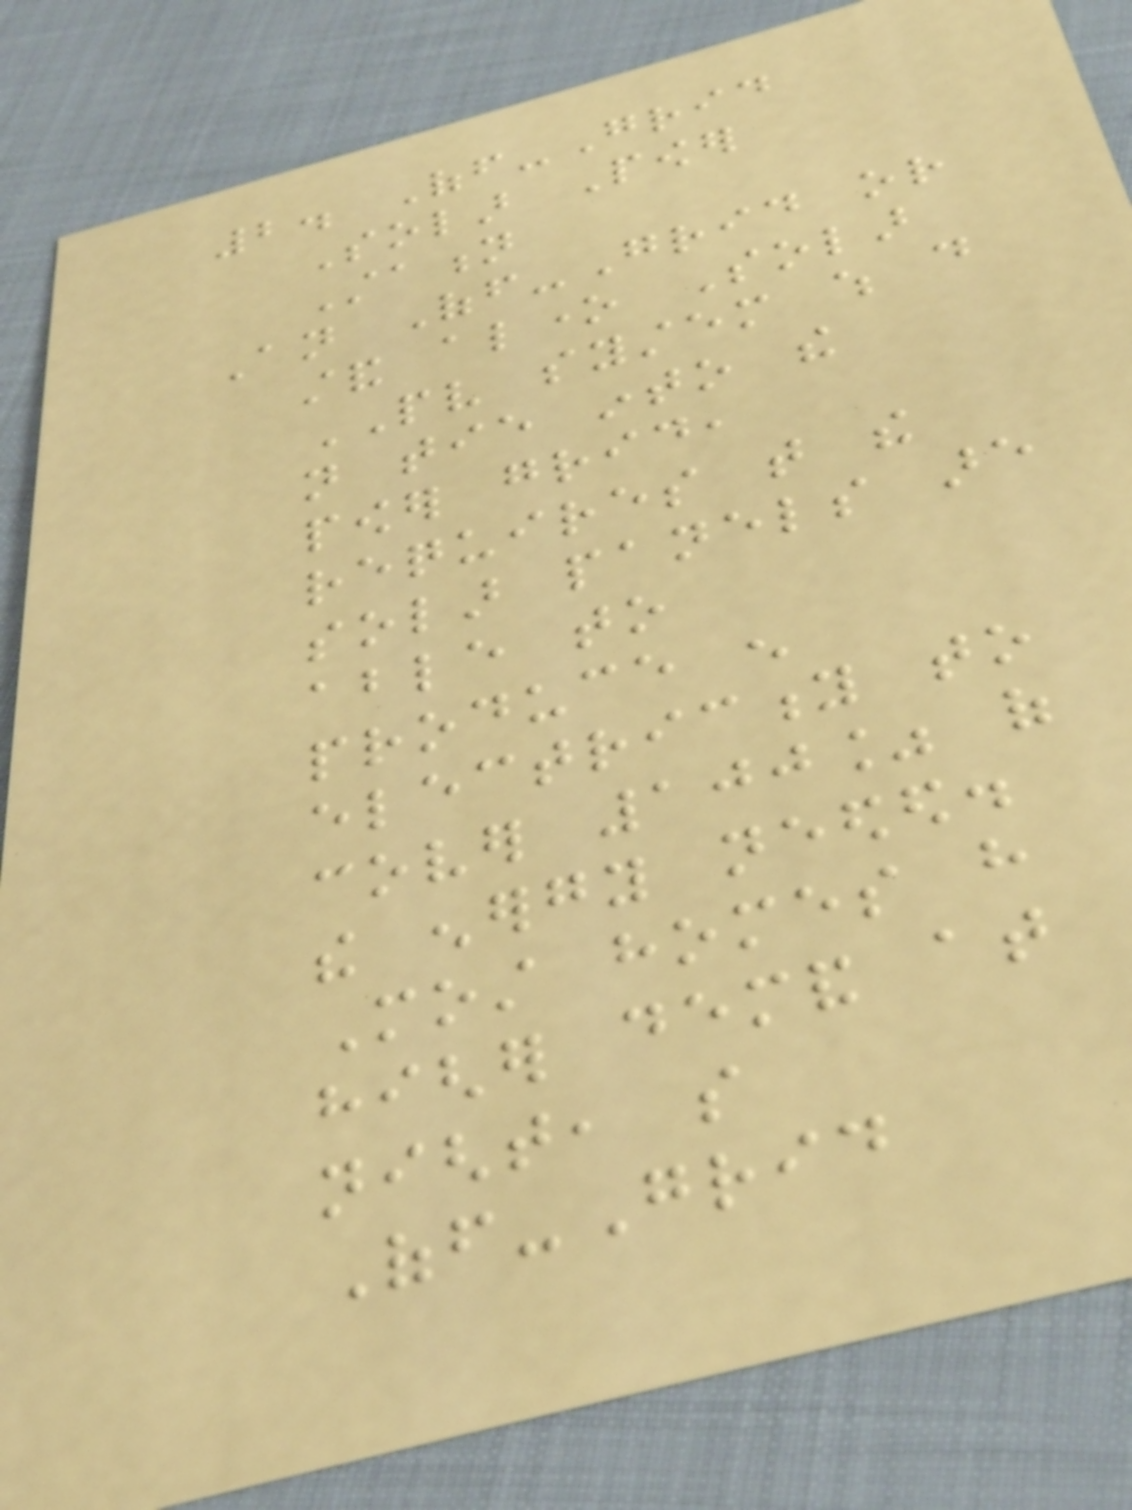2. Off-Grid
Solar Power
Station
An Off-Grid or
stand alone Solar
PV system which do
not tie into the
power grid,
requires that the
solar panels are
able to
produce enough
electricity to
cover 100% of
the energy needed.
Most homes have
higher demand at
night, so
Off-Grid
